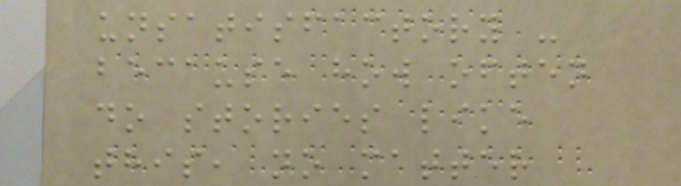unsatisfactory -
because how often
do stories like
this, no matter
